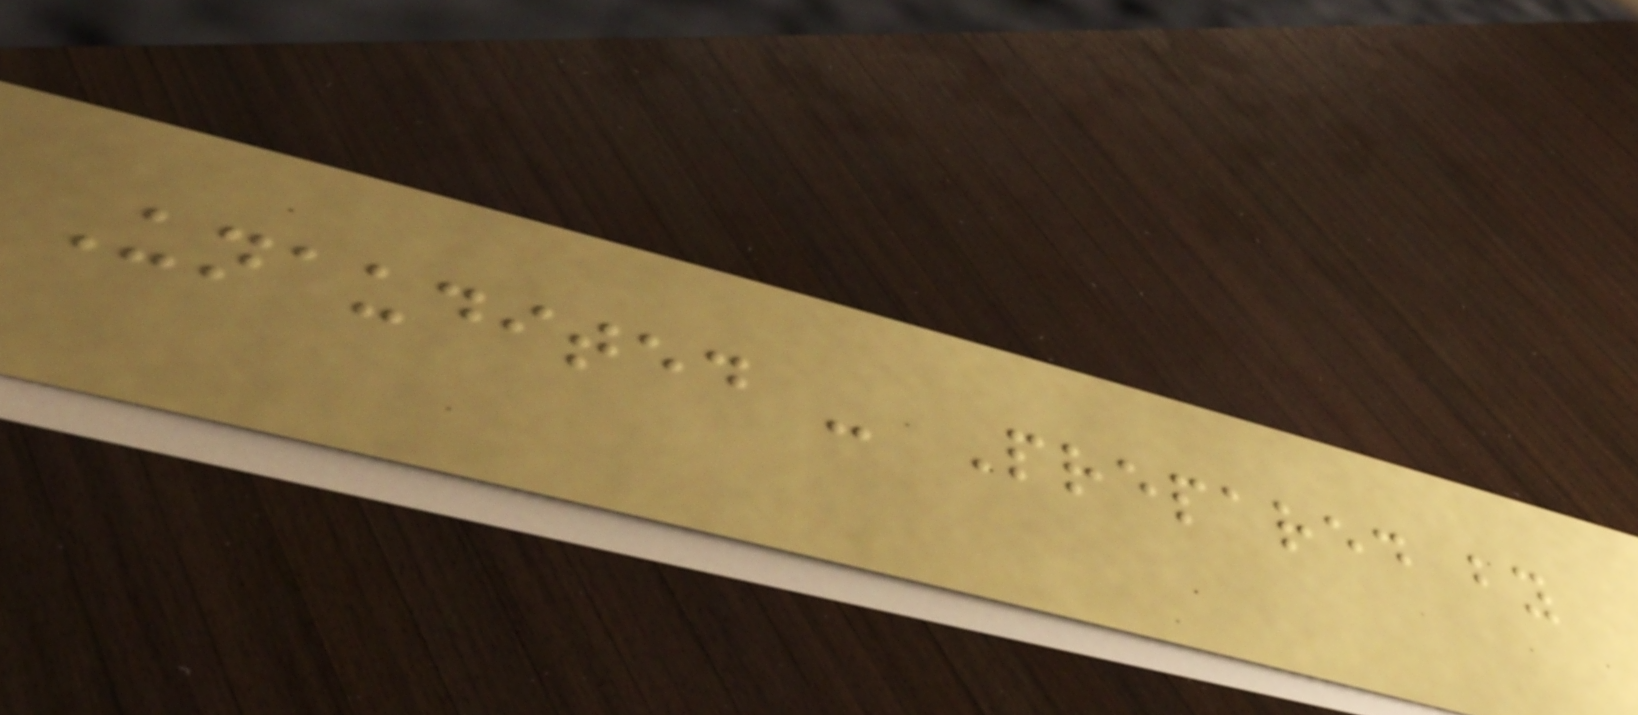Unaudited - Prepared by
